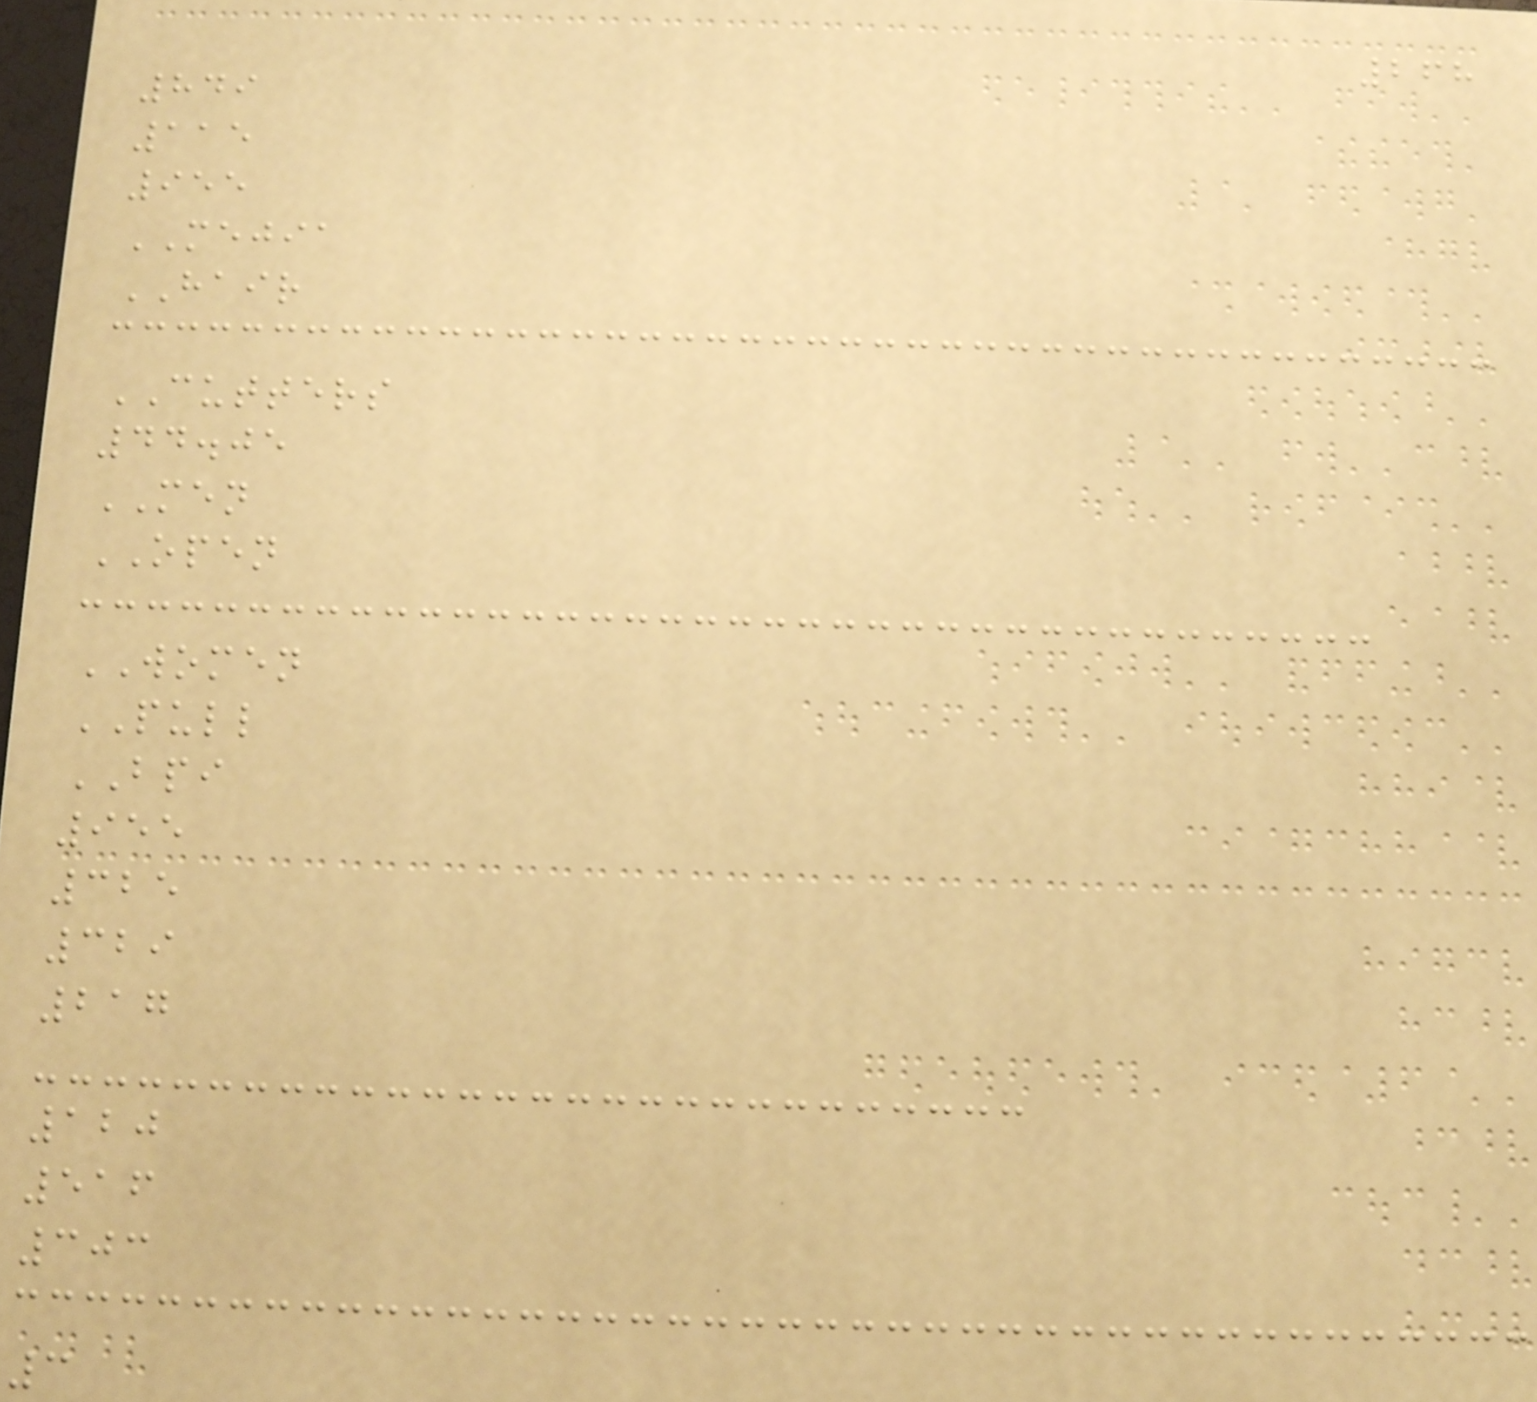268
849
115
955
MEJIA
HAIR
CUTTERS
44.05
MEN
OPEN
WOMEN
PULL
BPI
955
325
329
217
120
516
303
3
